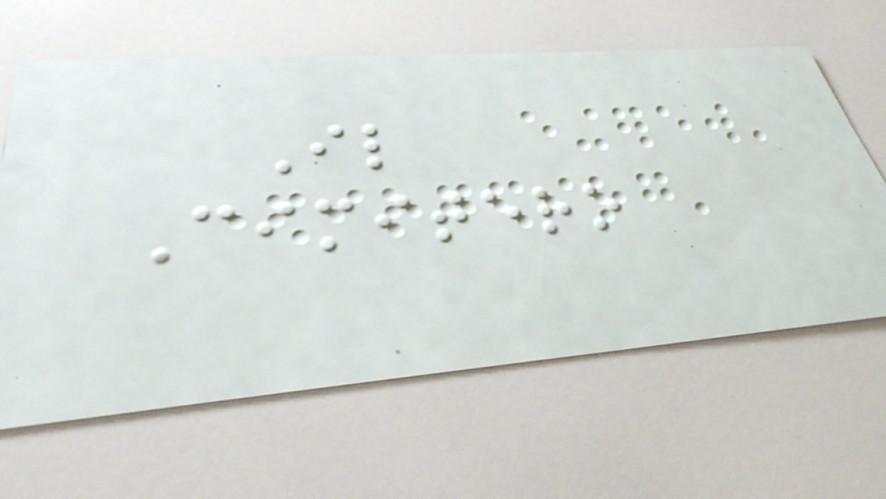Il
Cimitero
